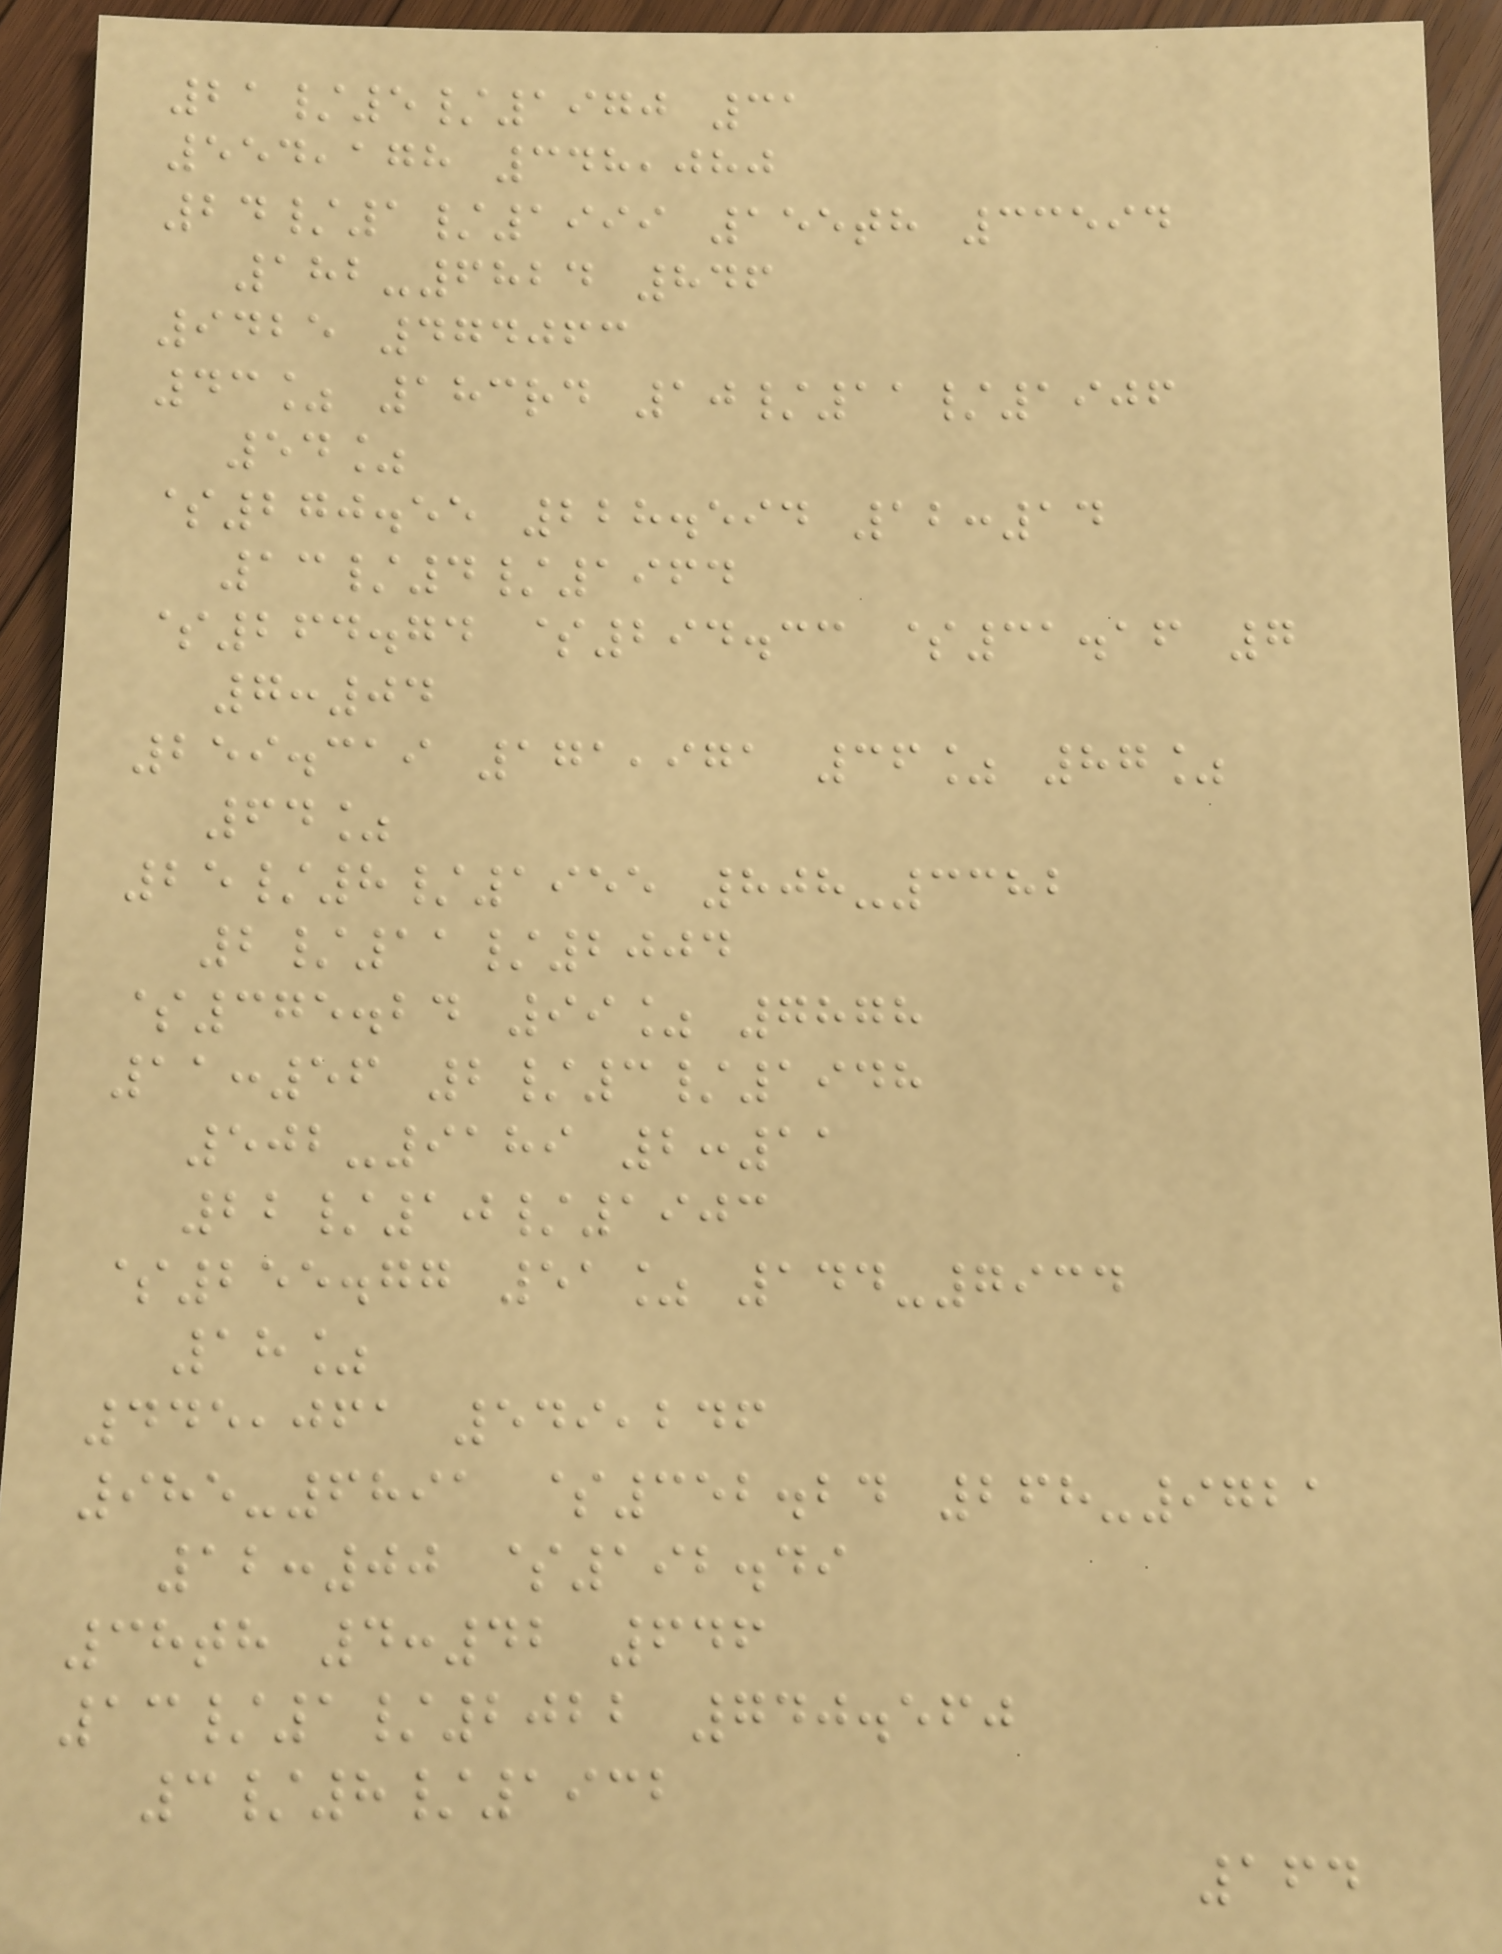21/5/1970 31
554,178 348,080
24/1/1999 155th 33594
182-6824 846
9425 474063
43% 183rd 10/11/1906
54%
$270.55 228.594 12:14
13/4/1964
$264.74 $294.33 $31.16 7
7:04
259.319 171,971 36% 87%
64%
25/8/1955 808-3382
2/11/2004
$375.24 99% 7878
11:56 2/3/1948
502-9189 2:11
22/10/1903
$255.77 51% 144-7934
18%
445,061 549,246
985-6891 $352.24 268-9721
12:00 $192.49
38th 4:42 646
13/1/2022 740.560
3/8/1932
164
